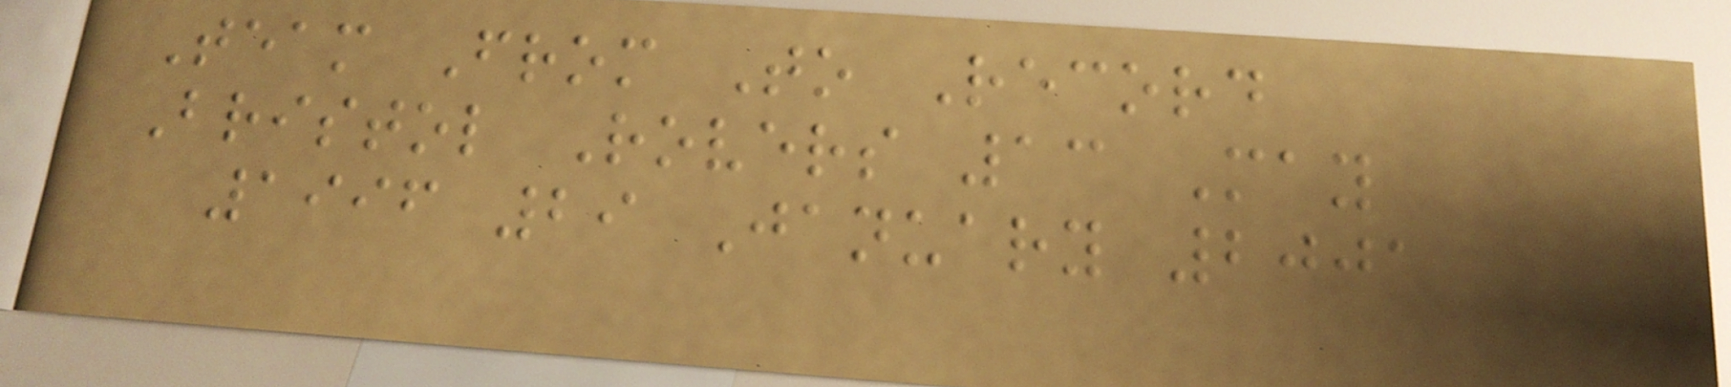Team From To Record
Bristol Rovers 13 May
1996 29 January 2001
